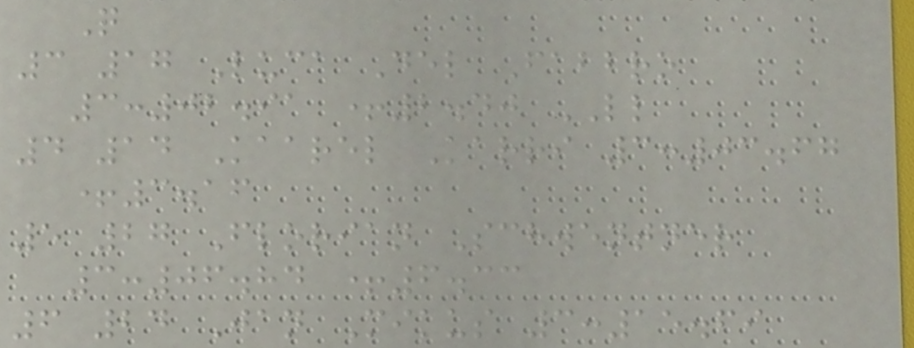Q
3 17 Luca Del Fabbro
3:02.91 +2.40 LL
4 14 Kaarel Karri 3:03.67
+3.16
5 27 Florian Schwentner
3:06.84 +6.33
6 24 Jan Mikus 3:15.69
